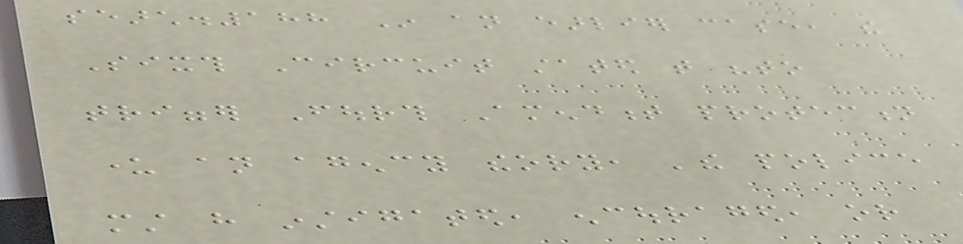search.188 In an earlier case, the
Sixth Circuit stated that "to
trigger Fourth Amendment protection
under an agency theory, 'the police
must have instigated, encouraged, or
